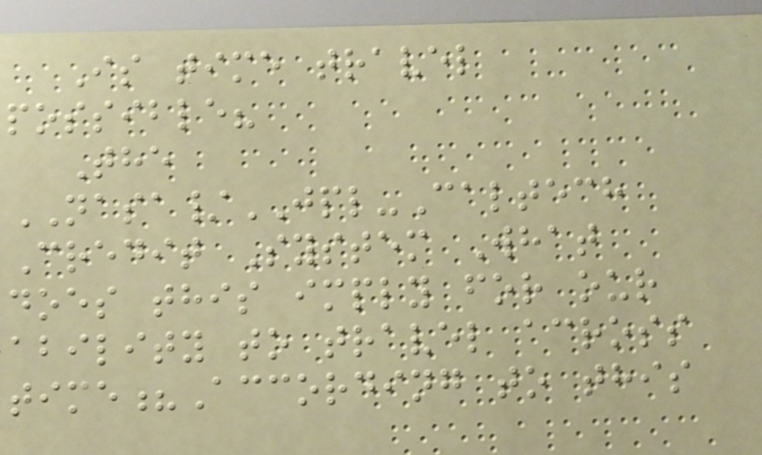Is time travel
possible?
The
NASA/JPL-Caltech
Credit System What
does this imply for our
ability to travel across
time?According to this
